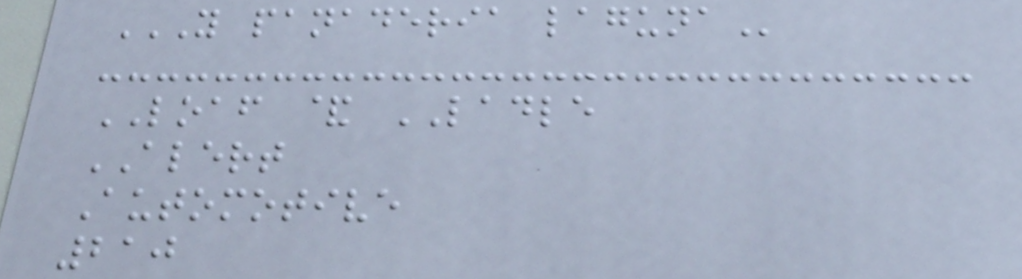Y PANADERIA LAGUNA
LOAF & LADLE
ALERT
Automotive
210
